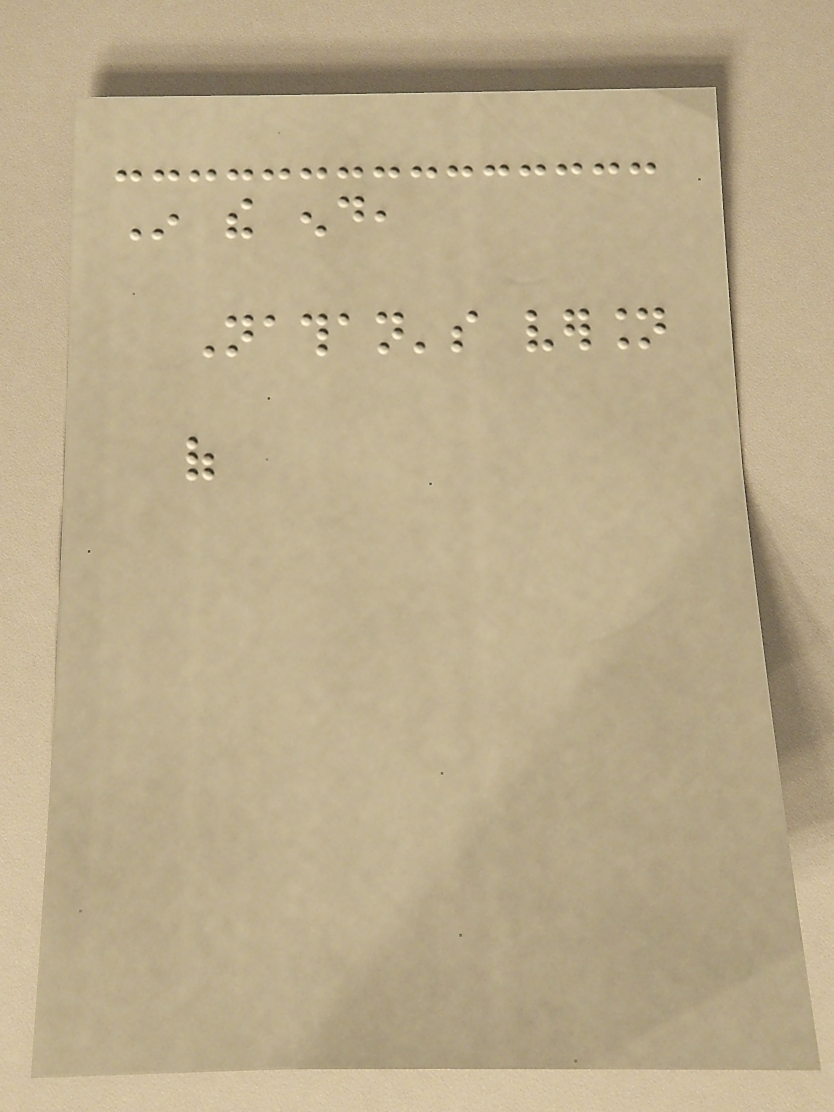In the end,
Nathan's version
of
